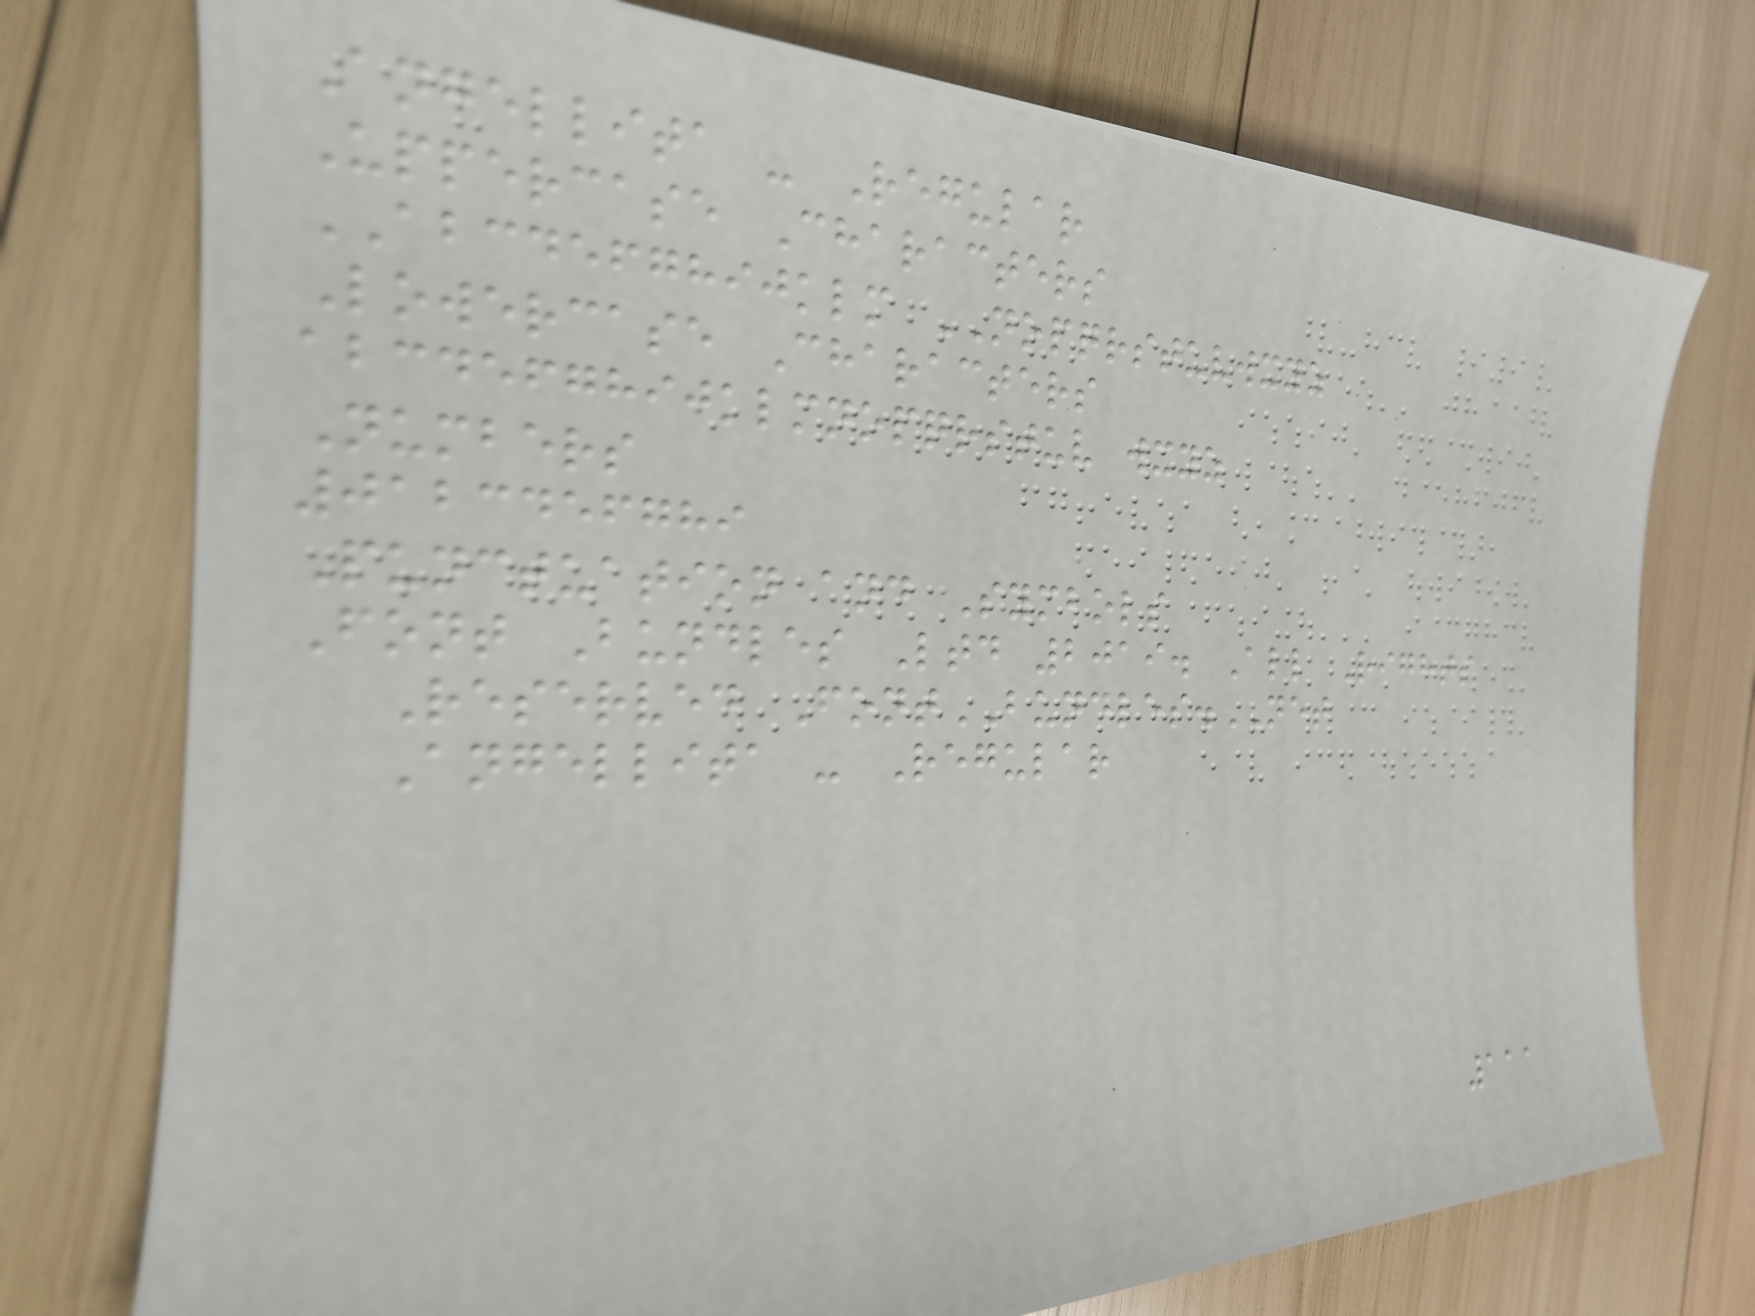Angellita - Regular
Uppercase Characters
ABCDEFGHIJKLM NOPQRSTUVWXYZ
Lowercase Characters
abcdefghijklmnopqrstuv wxyz
Numbers
0123456789
Punctuation and Symbols
Font Bundles Ltd 2019. All Rights
Reserved FontBUNDLES.NET
Angellita - Regular
111
